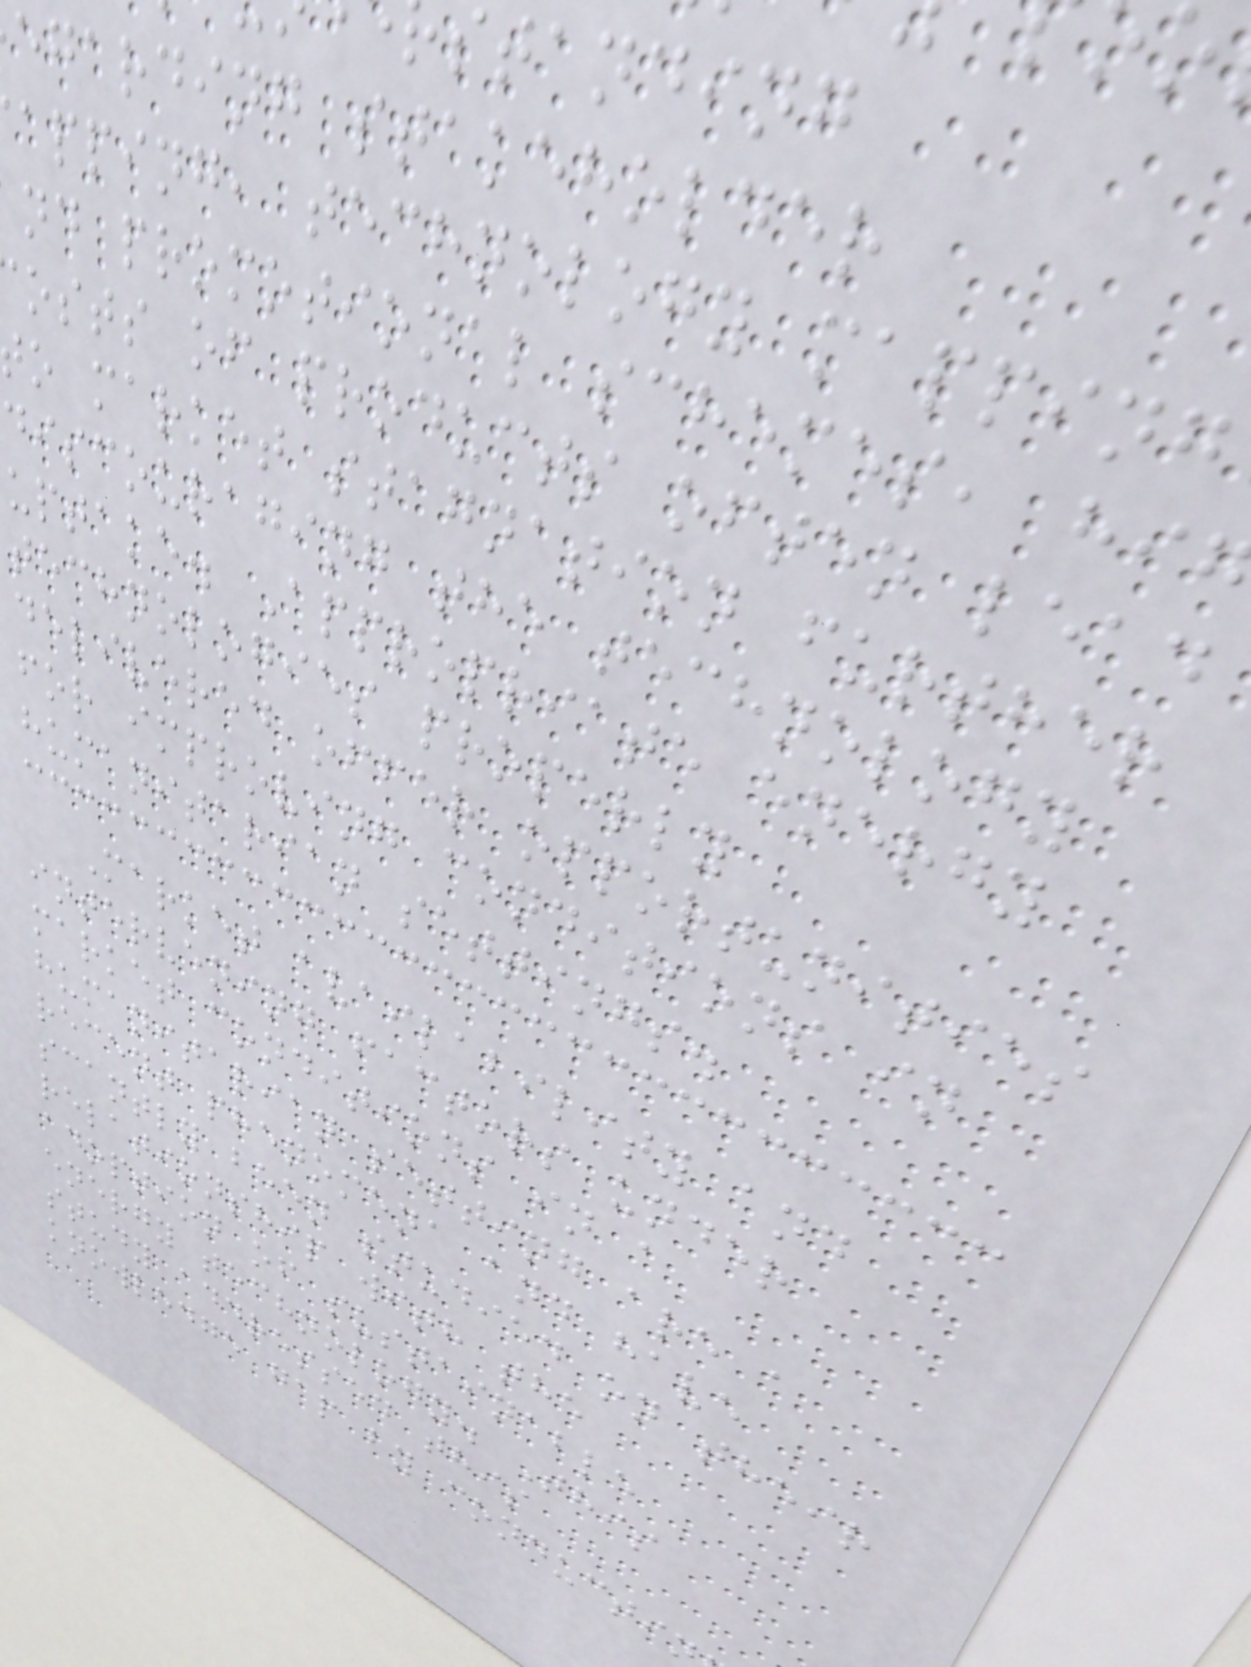standing
egarding stakeholder
apping, technology mapping
nd promotional schemes, hi
osts of products often lead
o market stagnation further
discouraging the technology
uptake. Appropriate energy
technologies properly
delivered offer opportunities
for improving conditions in
humanitarian settings.
Market availability and
intervening factors under
market conditions in a
humanitarian setting are a
recent phenomena and have
scantly been studied on their
relationship with the
adoption of sustainable
energy technology. This
study addressed this
knowledge gap by conducti
